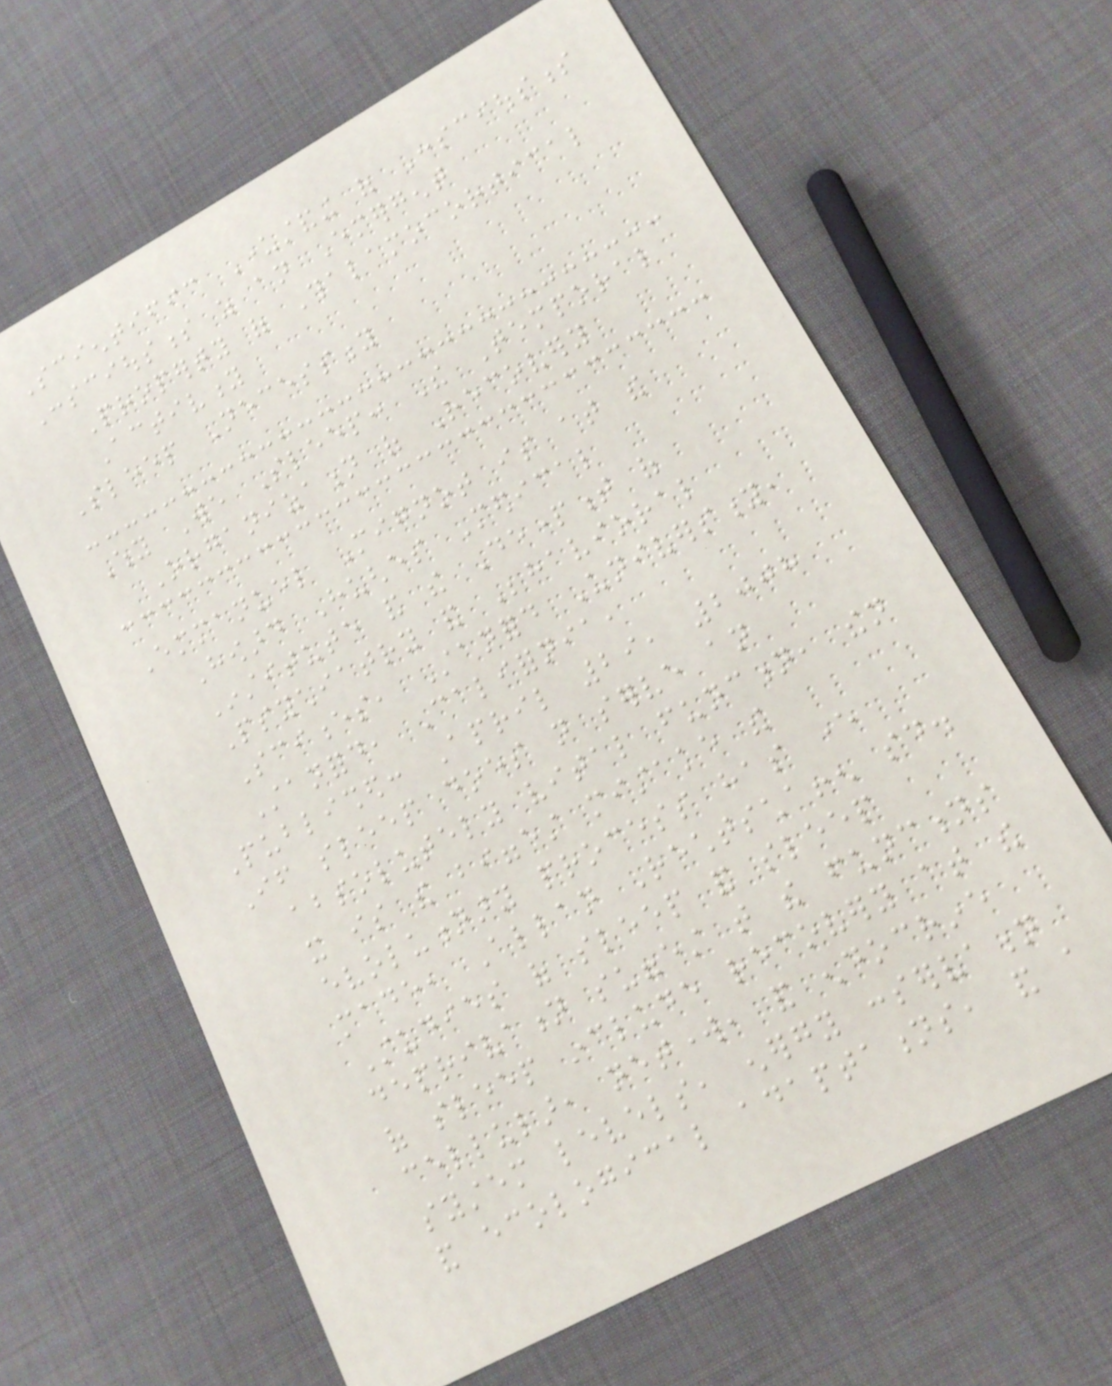Scientific Understanding of Consciousness
Consciousness as an Emergent
Property of Thalamocortical
Activity
Sleep Necessity
Why We Sleep: The Temporal
Organization of Recovery
Emmanuel Mignot is at the
Howard Hughes Medical
Institute and the Department of
Psychiatry and Behavioral
Sciences, Stanford University,
Stanford, California,
Published: April 29, 2008
If sleep does not serve an
absolutely vital function, then
it is the biggest mistake the
evolutionary process has ever
made, Allan Rechtschaffen said.
Studies of sleep and sleep
deprivation suggest that the functions
of sleep include recovery at the
cellular, network, and endocrine
system levels, energy conservation
and ecological adaptations, and a
